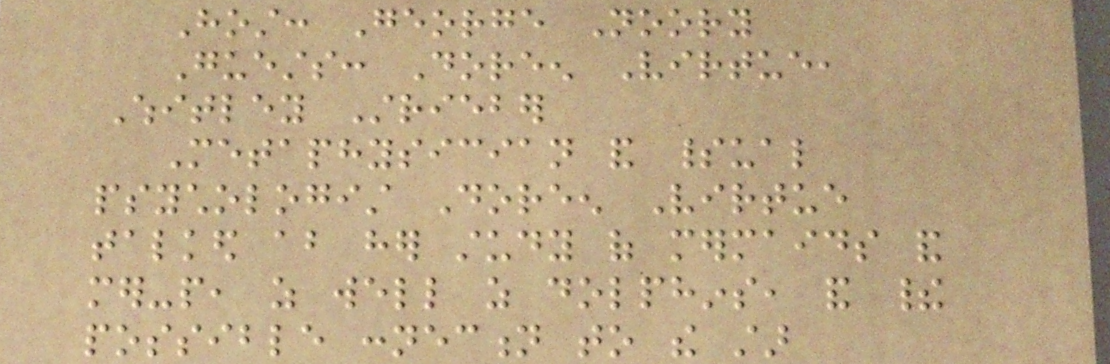Host: George Noory
Guests: Doreen Virtue,
Whitley Strieber
Metaphysician and spiritual
psychologist Doreen Virtue
talked about her study of mermaids and
mer-people, as well as dolphins, and their
possible connection to the star
